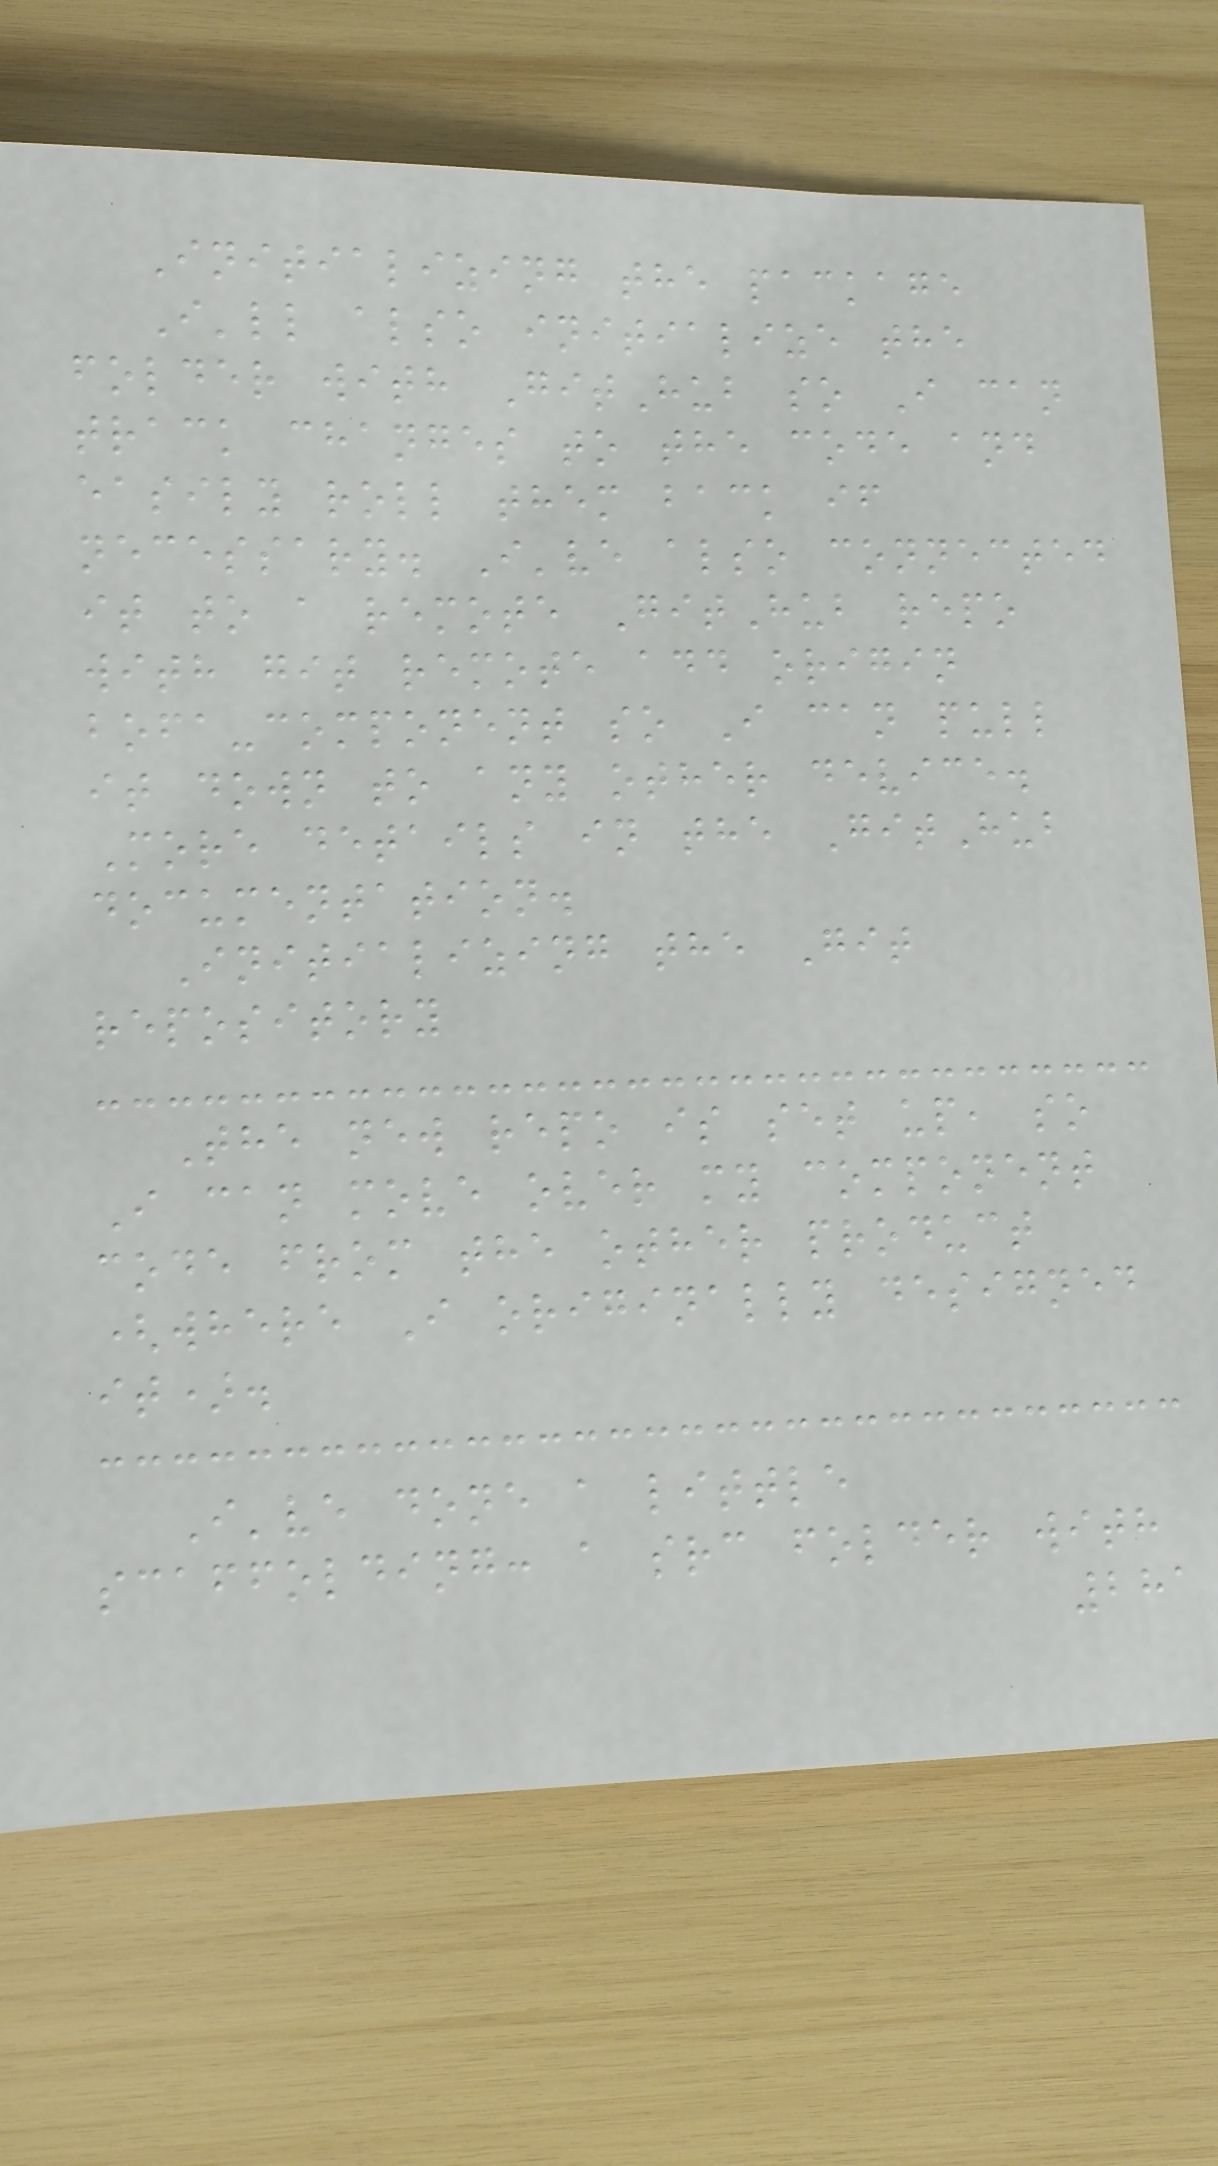Initializing the package
I'll also initialize the
folder with GitHub so I can
track changes to the code and
easily roll them back if
necessary. I've also connected
it to a remote GitHub repo
with git remote add origin
bofa-component so I can pull
it down to any other device.
More details in the GitHub
documentation.
Initializing the Git
repository
The new repo is set up, so
I can move over my component
code from the other product
(where I originally designed
it).
I've done a little
scaffolding: a src folder with
281
